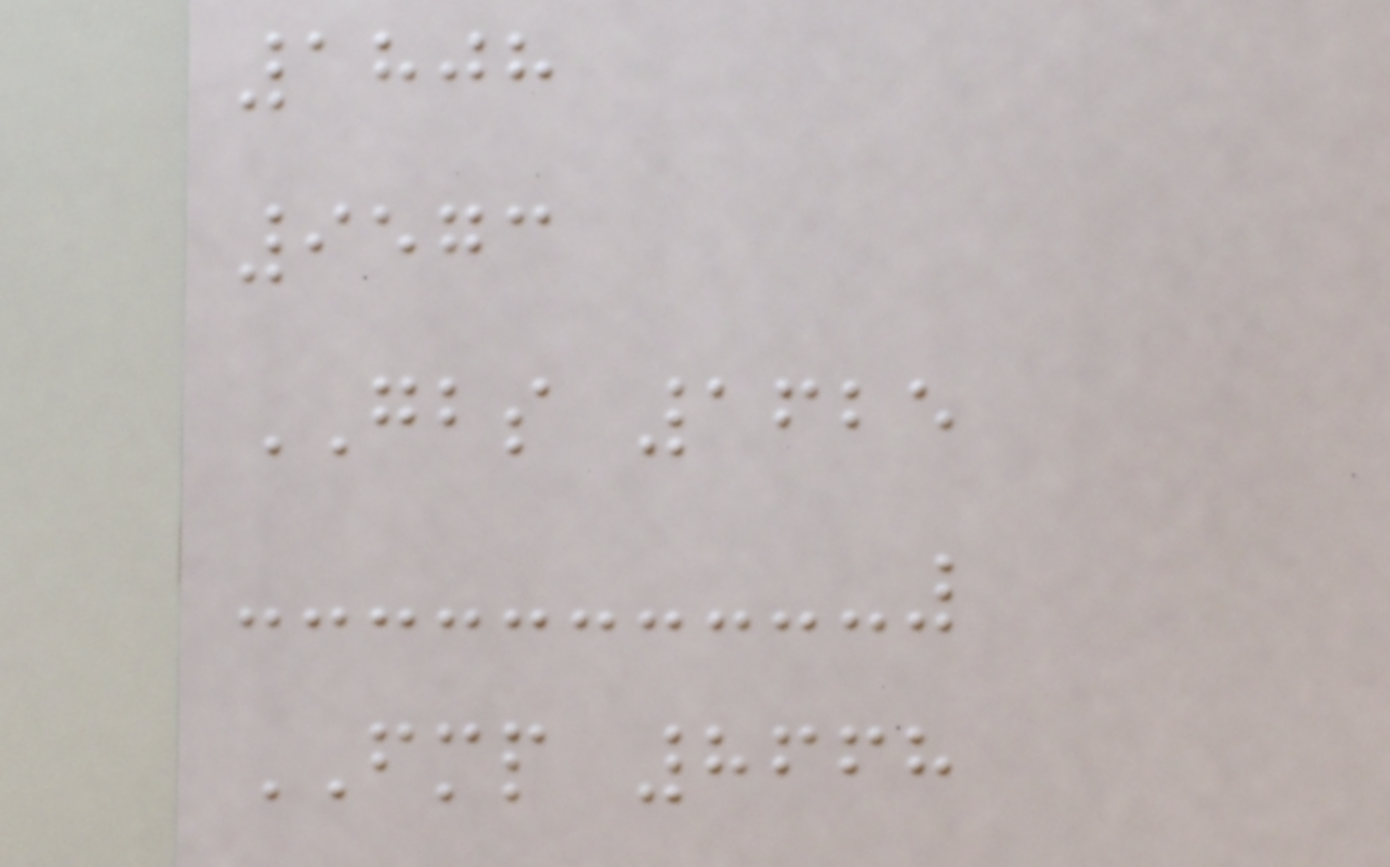1808
9573
GBS 1625
FMP 8668
